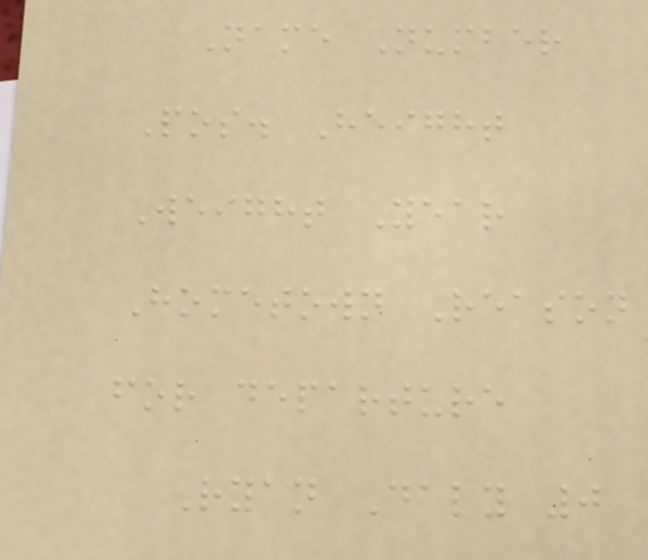Name Number
Pos. Height
Weight Year
Hometown Reason
for departure
Ryan Daly 0
